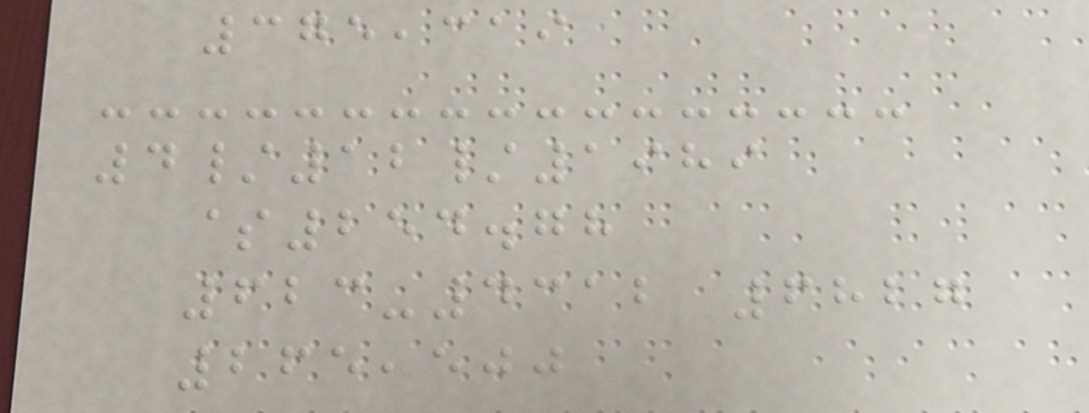375,319
4/12/1989
$254.78
623-4312 6827
265,500
